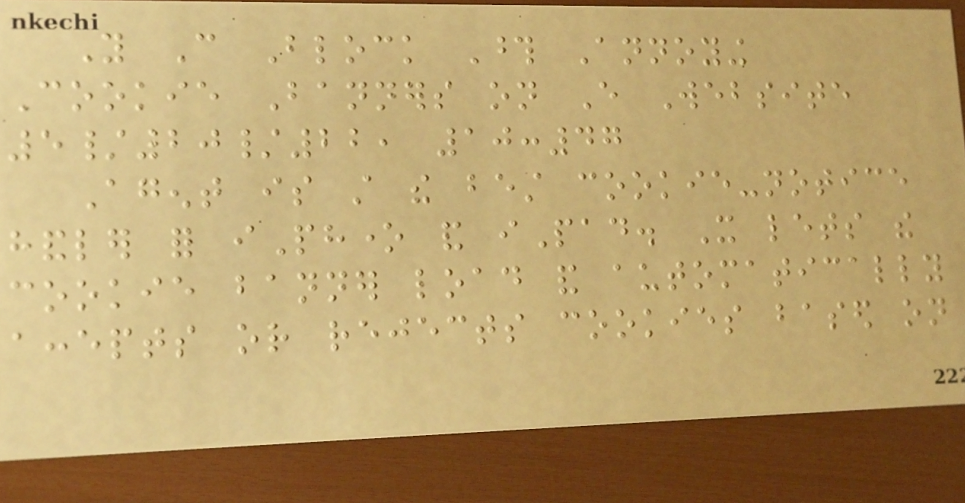You Can Block Those Annoying
Cookie Banners on Every Website
5/20/22, 10:47
Agent is still the best cookie-notice
handler for iPhone and iPad. It lets the
cookie banner load and automatically
accepts or rejects cookies based on
